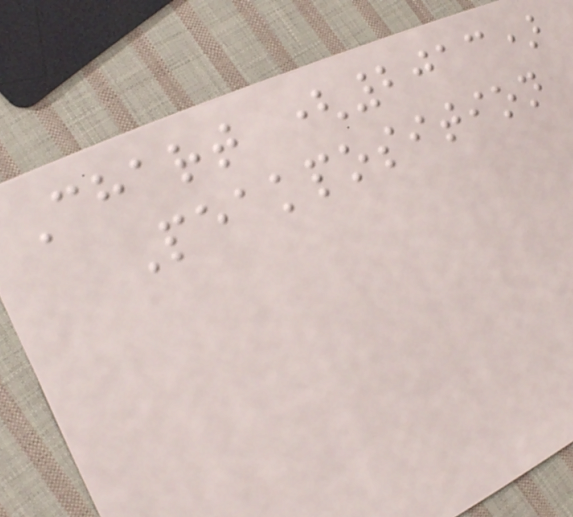Chart (2013)
Peakposition
